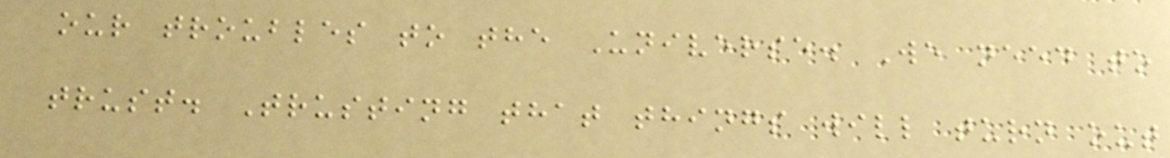our troubles to the Universe. We need to
trust. Trusting that things will turn out
